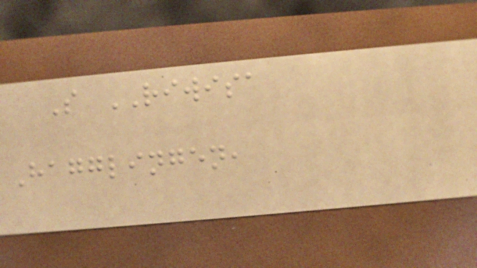S RIWISA
Hagglingen,
